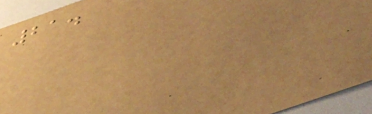21.
